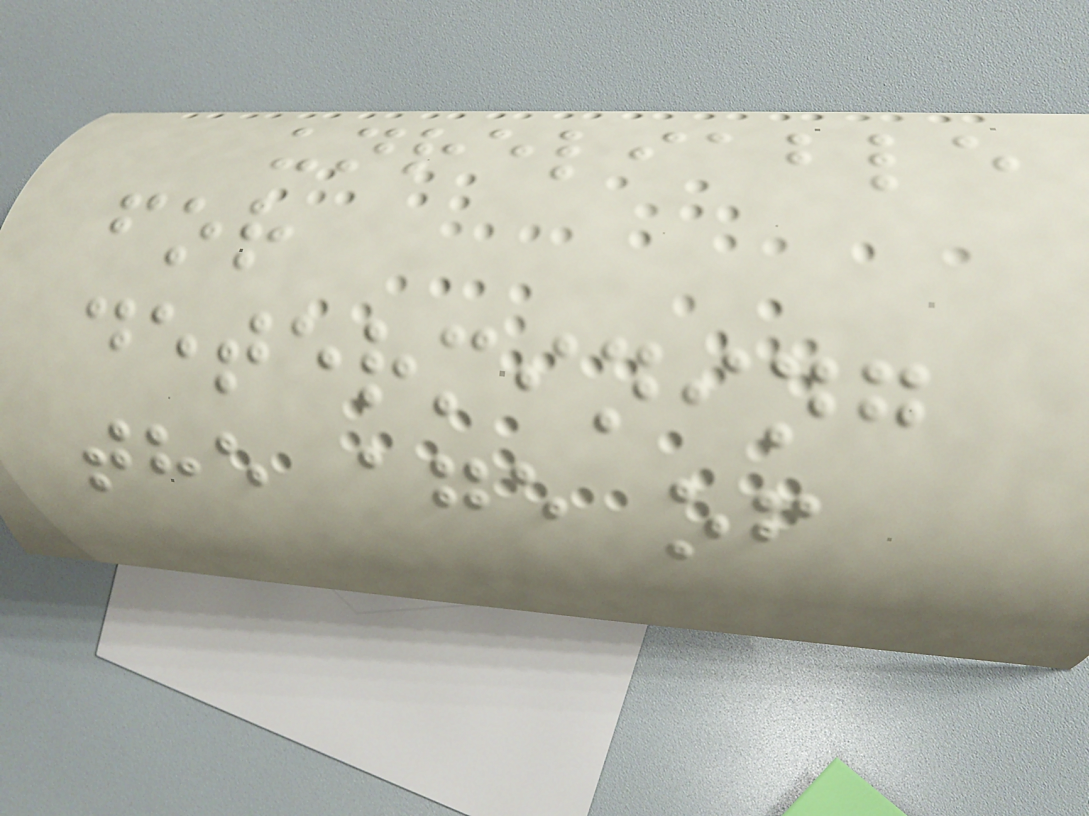unreliable
for
determining
the age of
